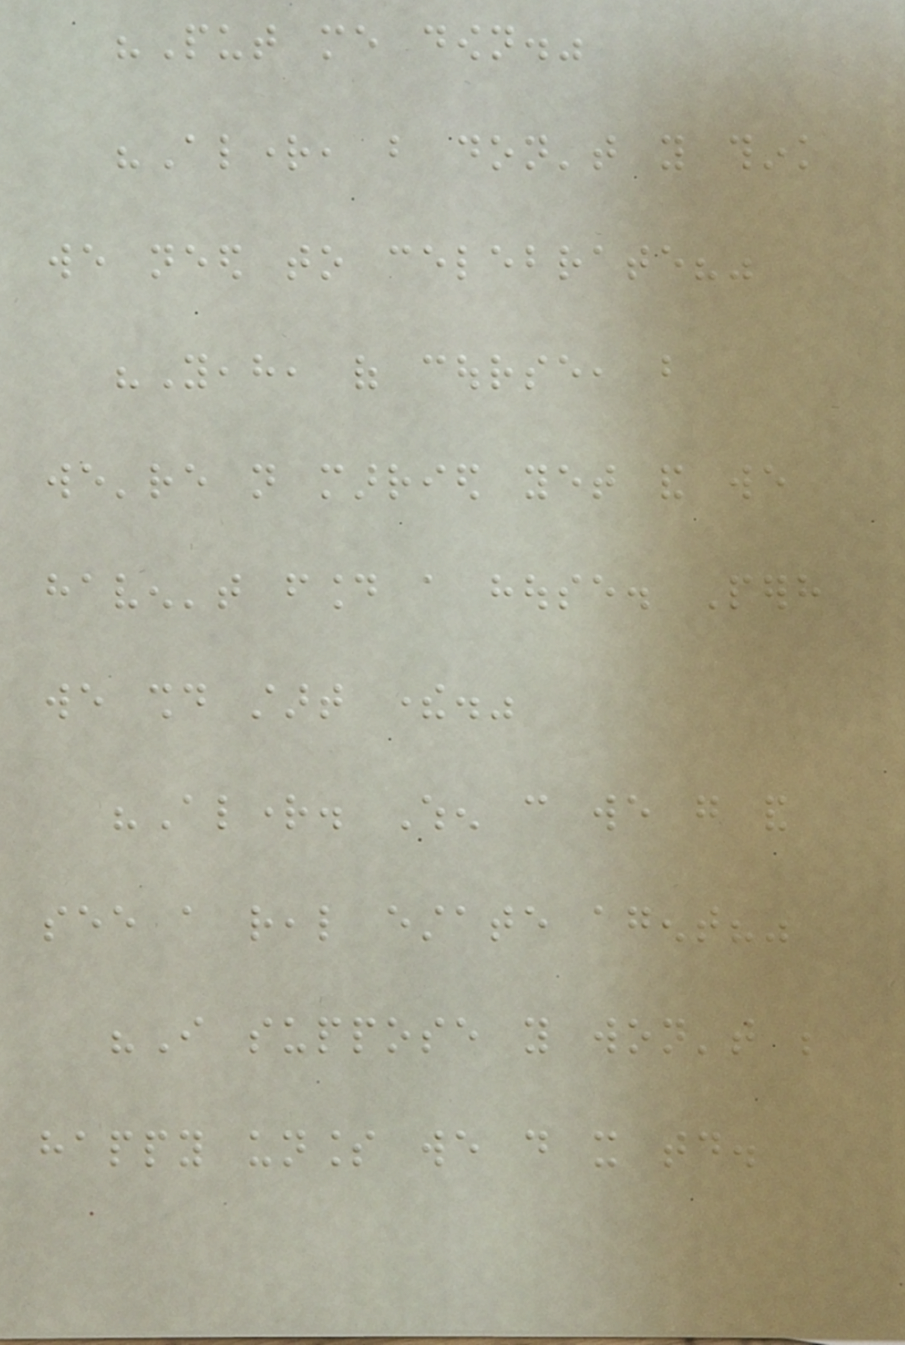"Put me down."
"Alright, but don't you think
we need to celebrate?"
"Yeah, of course, but
we're not married yet and we
haven't found a house. Perhaps
we should start there."
"Alright. When can we go and
see a real estate agent?"
"I suppose you won't be
happy unless we do it today.
